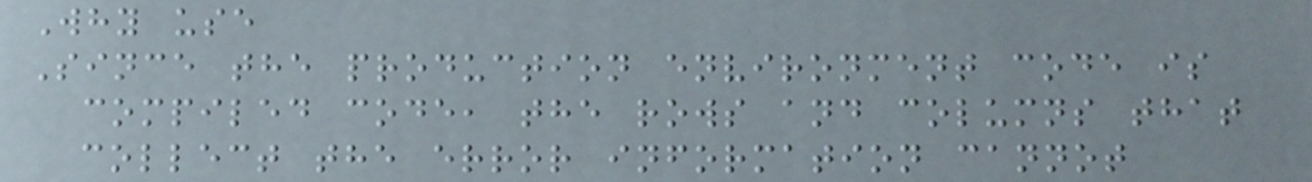Why use
Since the production environment code is
compiled code, the rows and columns that
collect the error information cannot
